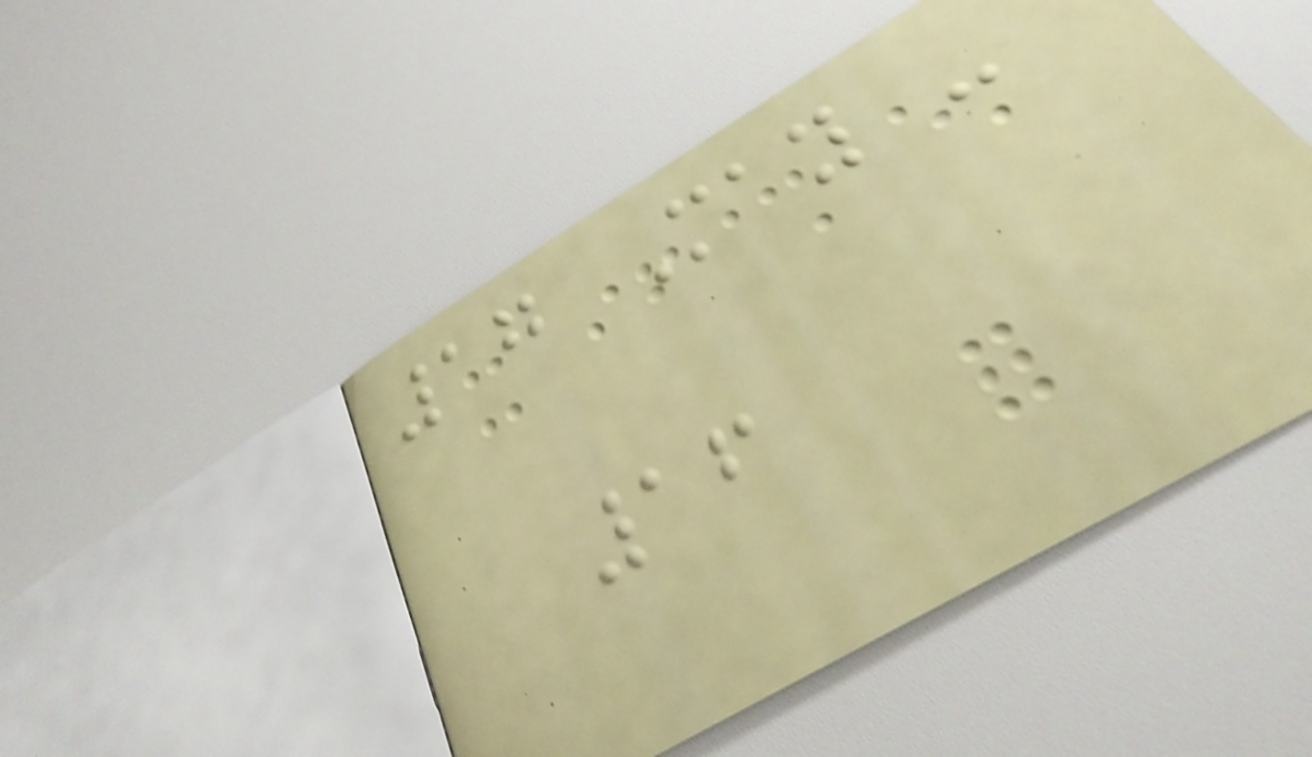17 May -
16
